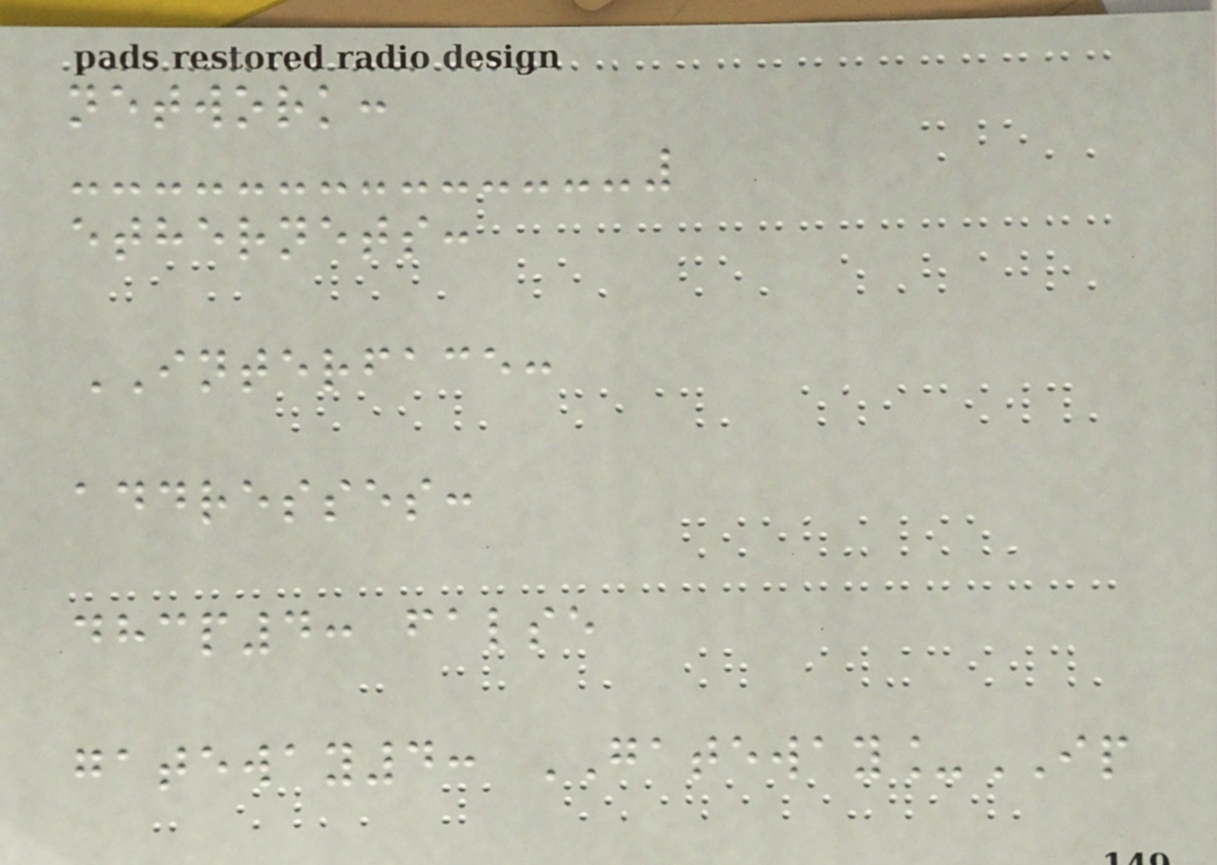network:
ethernets:
INTERFACE:
addresses:
dhcp4: false
gateway4: GATEWAY_IP
